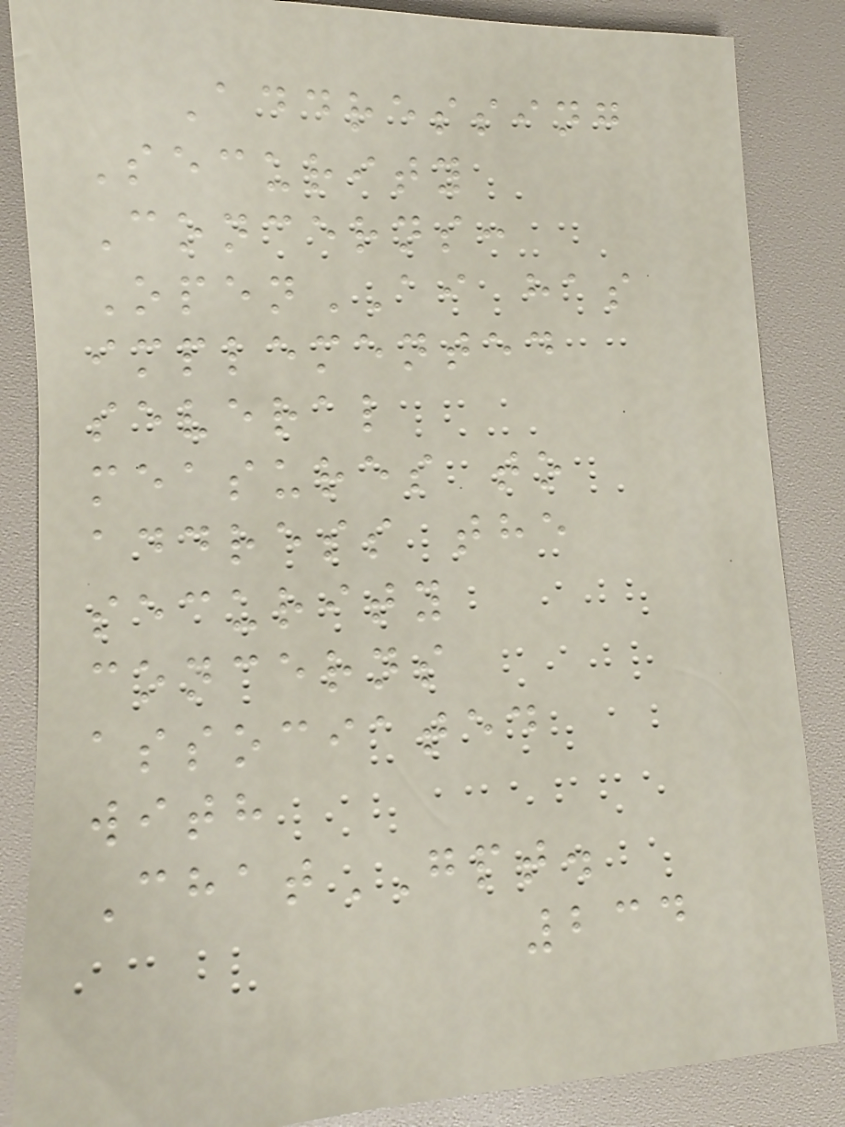Addressing
Security
Concerns:
OpenAI has
implemented
several
measures to
address the
security
concerns
associated
with
ChatGPT.
234
